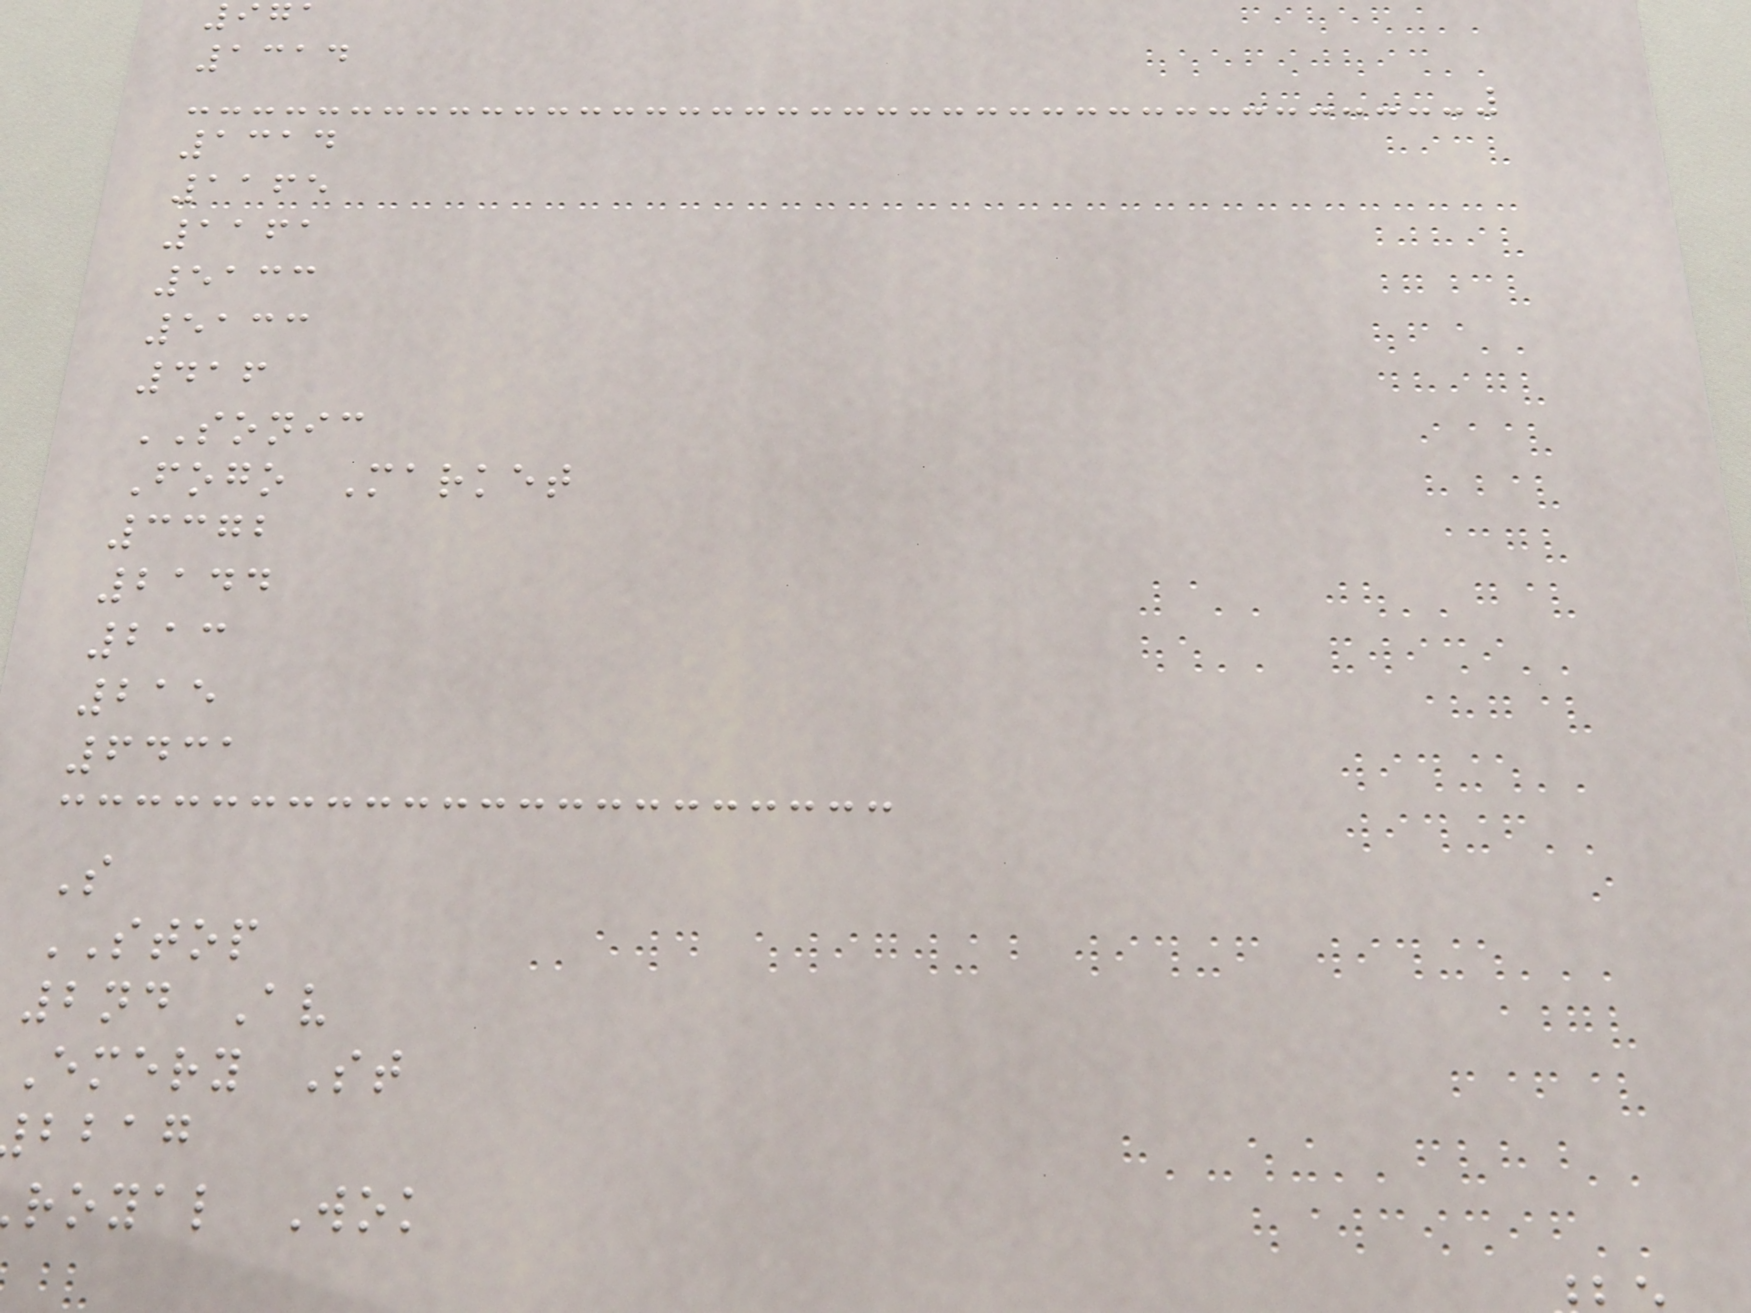971
1314
1314
1165
1161
5133
5133
416
SONIC
Fogo Market
3372
2144
213
215
6431
S
STOP
2nd Av
Emery St
bbag
royal Wok
